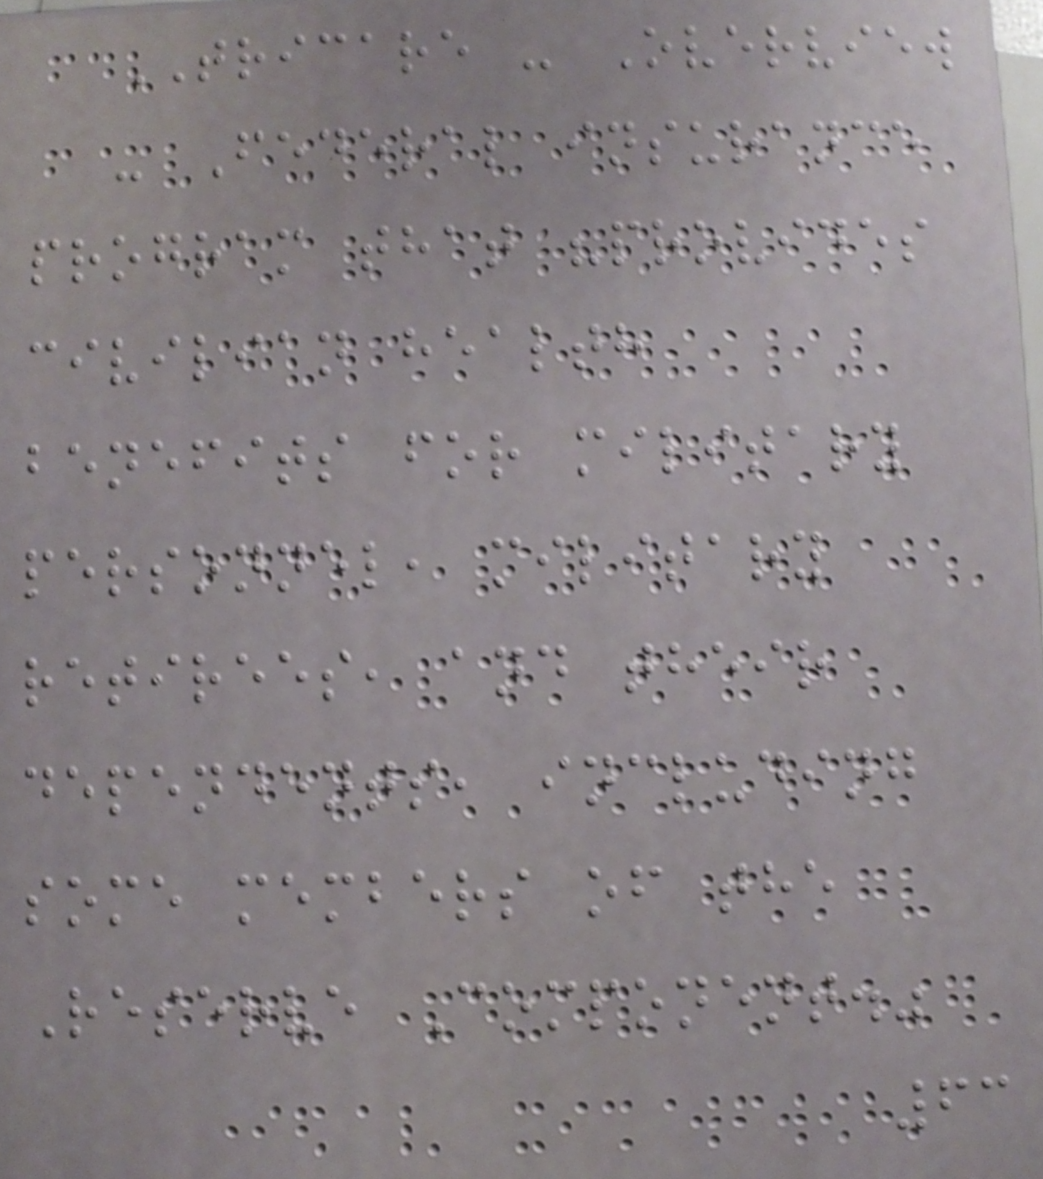TRICARE - Overview
- Federal insurance
program that "provides
civilian health
benefits for military
personnel, military
retirees, and their
dependents, including
some members of the
Reserve Component."
63
